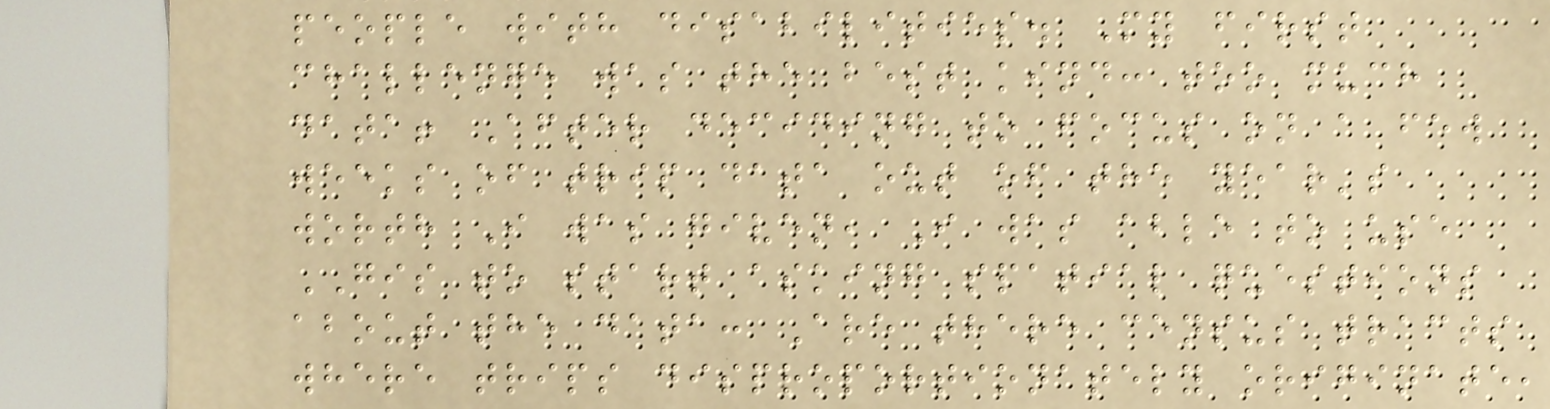people with disabilities. My first
challenge was the best kind: too much
data! After deciding to focus on a few
weeks of trip data out of the year's
worth I was given, I was able to use
GIS to start asking spatial questions
about the data: Are there census tracts
where trips disproportionately originate,
